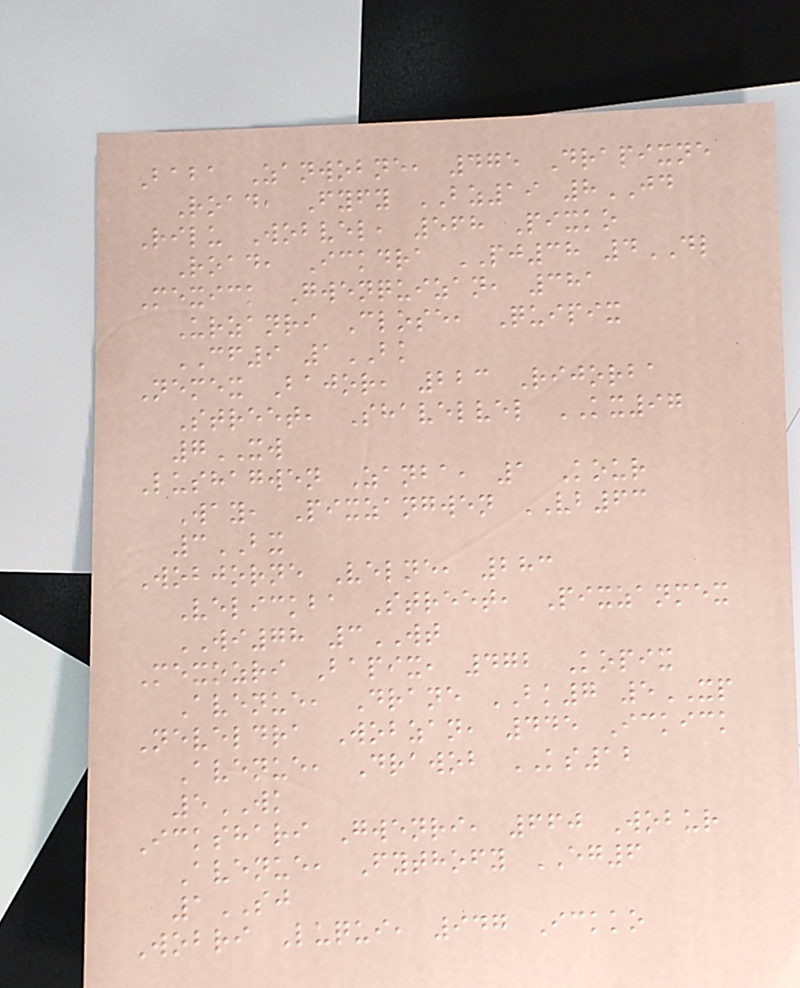Baba Zanwobne, 475 Drapixne
Road, Fyfy BZ19 8JD
Rilu Wobvel, 568 Pixko
Road, Ickdra PJ38 4DL
Mexick Gwenquizan, 381
Urzanri Close, Quipix
CF9 1BK
Nemex Bajor, 223 Rijorba
Street, Shavelvel KX97
7XW
Lushagwen Zanba, 1 Kour
Way, Pixzangwen VB63
3BX
Wobjorne Velne, 283
Velickba Street, Pixzanmex
WI78 3WT
Mexozri Bapix, 472 Kopix
Avenue, Drane BK7 5XP
Neveldra Wobzan, 445 Ickick
Avenue, Drawob KS12
5WK
Ickshari Gwenri, 660 Wobur
Avenue, Fythofy EG6
1SJ
Wobri Luqui, 947 Ickko
